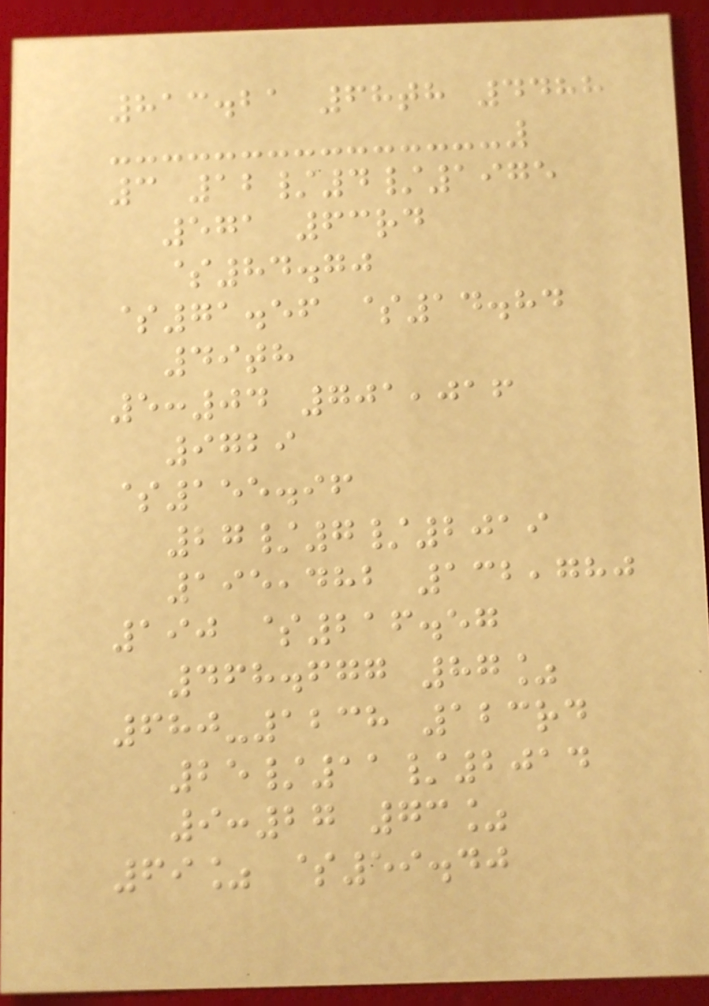813.21 68th 4488
3 12/4/1975
571 63rd
$84.70
$71.56 $14.84
49th
5:04 701,016
9729
$155.96
27/7/2019
195,482 132,780
190 $216.57
468.677 87%
680-1238 123rd
25/11/2014
9:27 73%
69% $59.40
